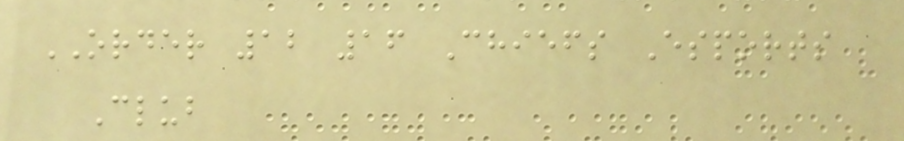ORDER 12 16 Chiefs Esports
Club
